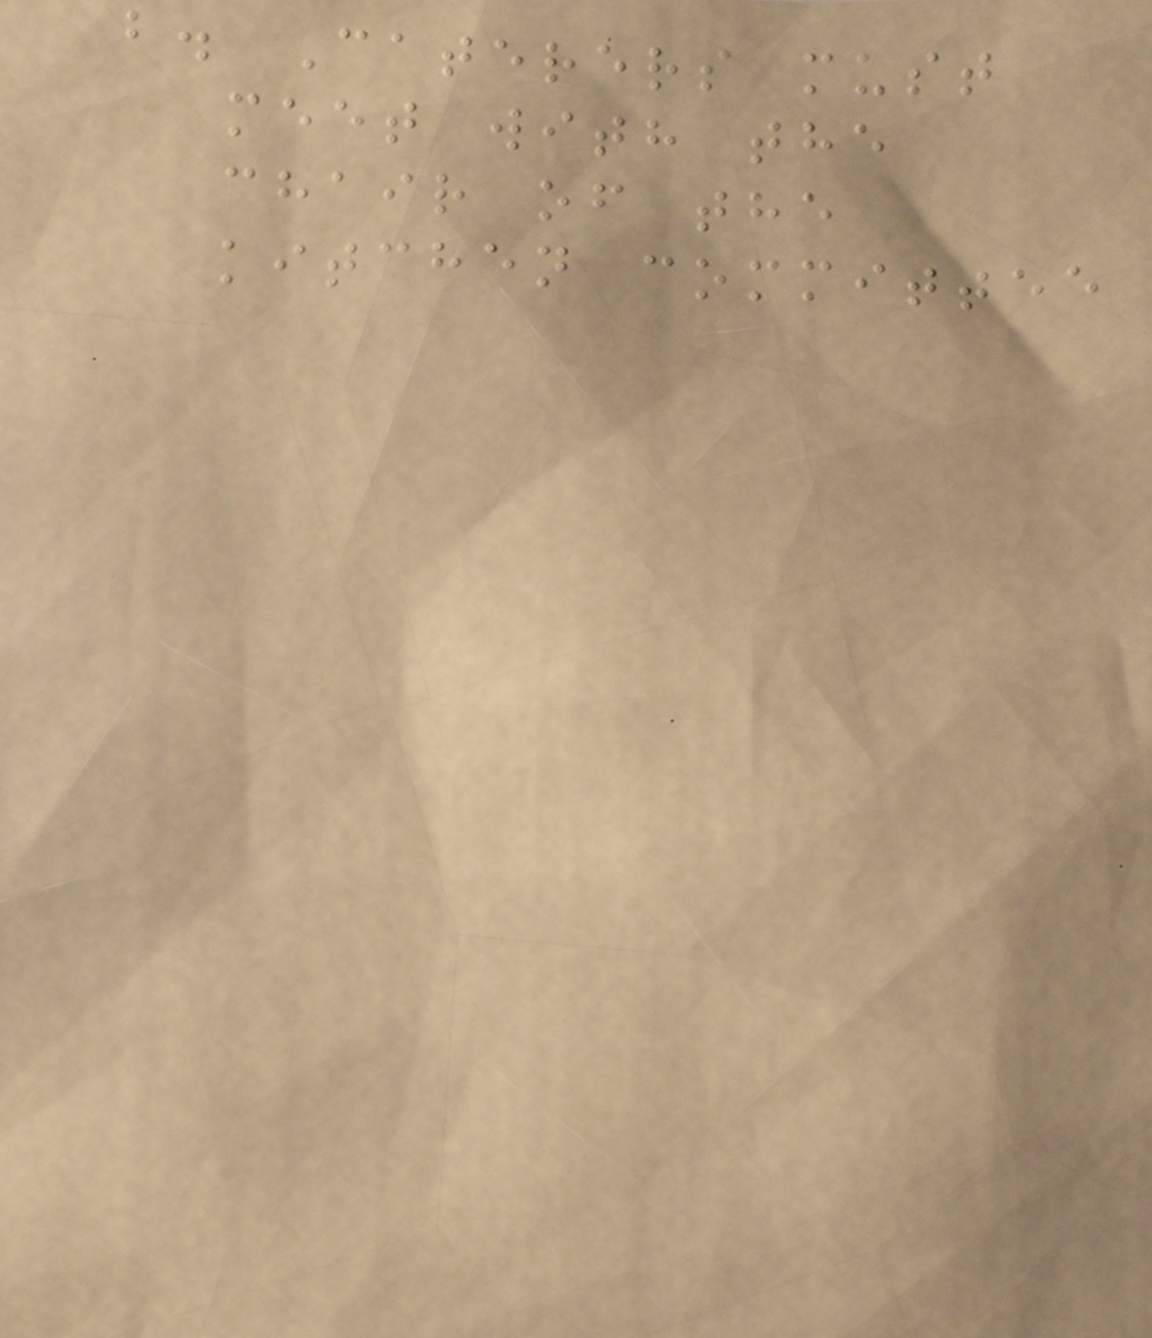b. Caterers must
meet with the
chair of the
kitchen committee
